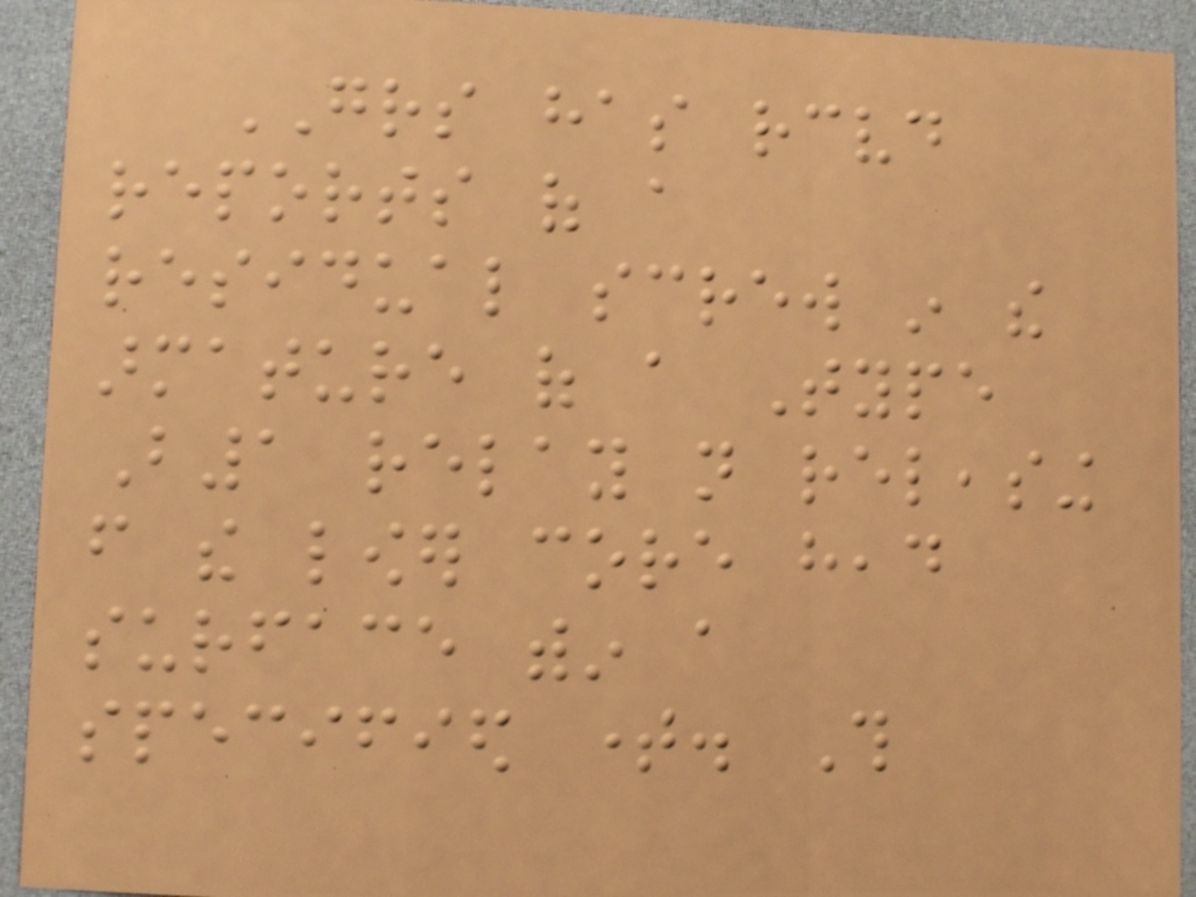GRS has received
reports of a
residual screw in the
armature of a Type
B1 relay not releasing
from the lower core head
surface within a
specified time. This
